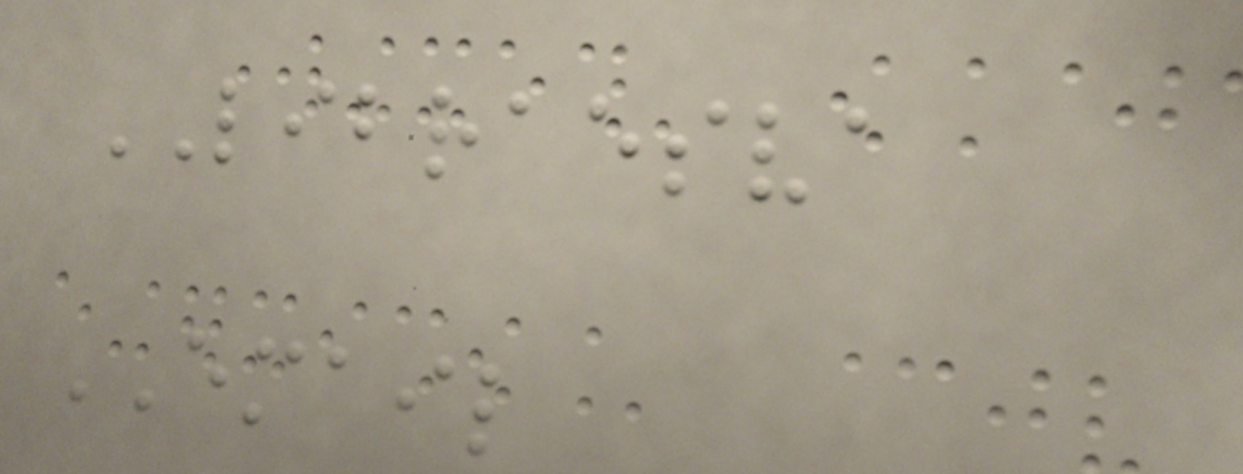LIBRAESVA
EMAIL
